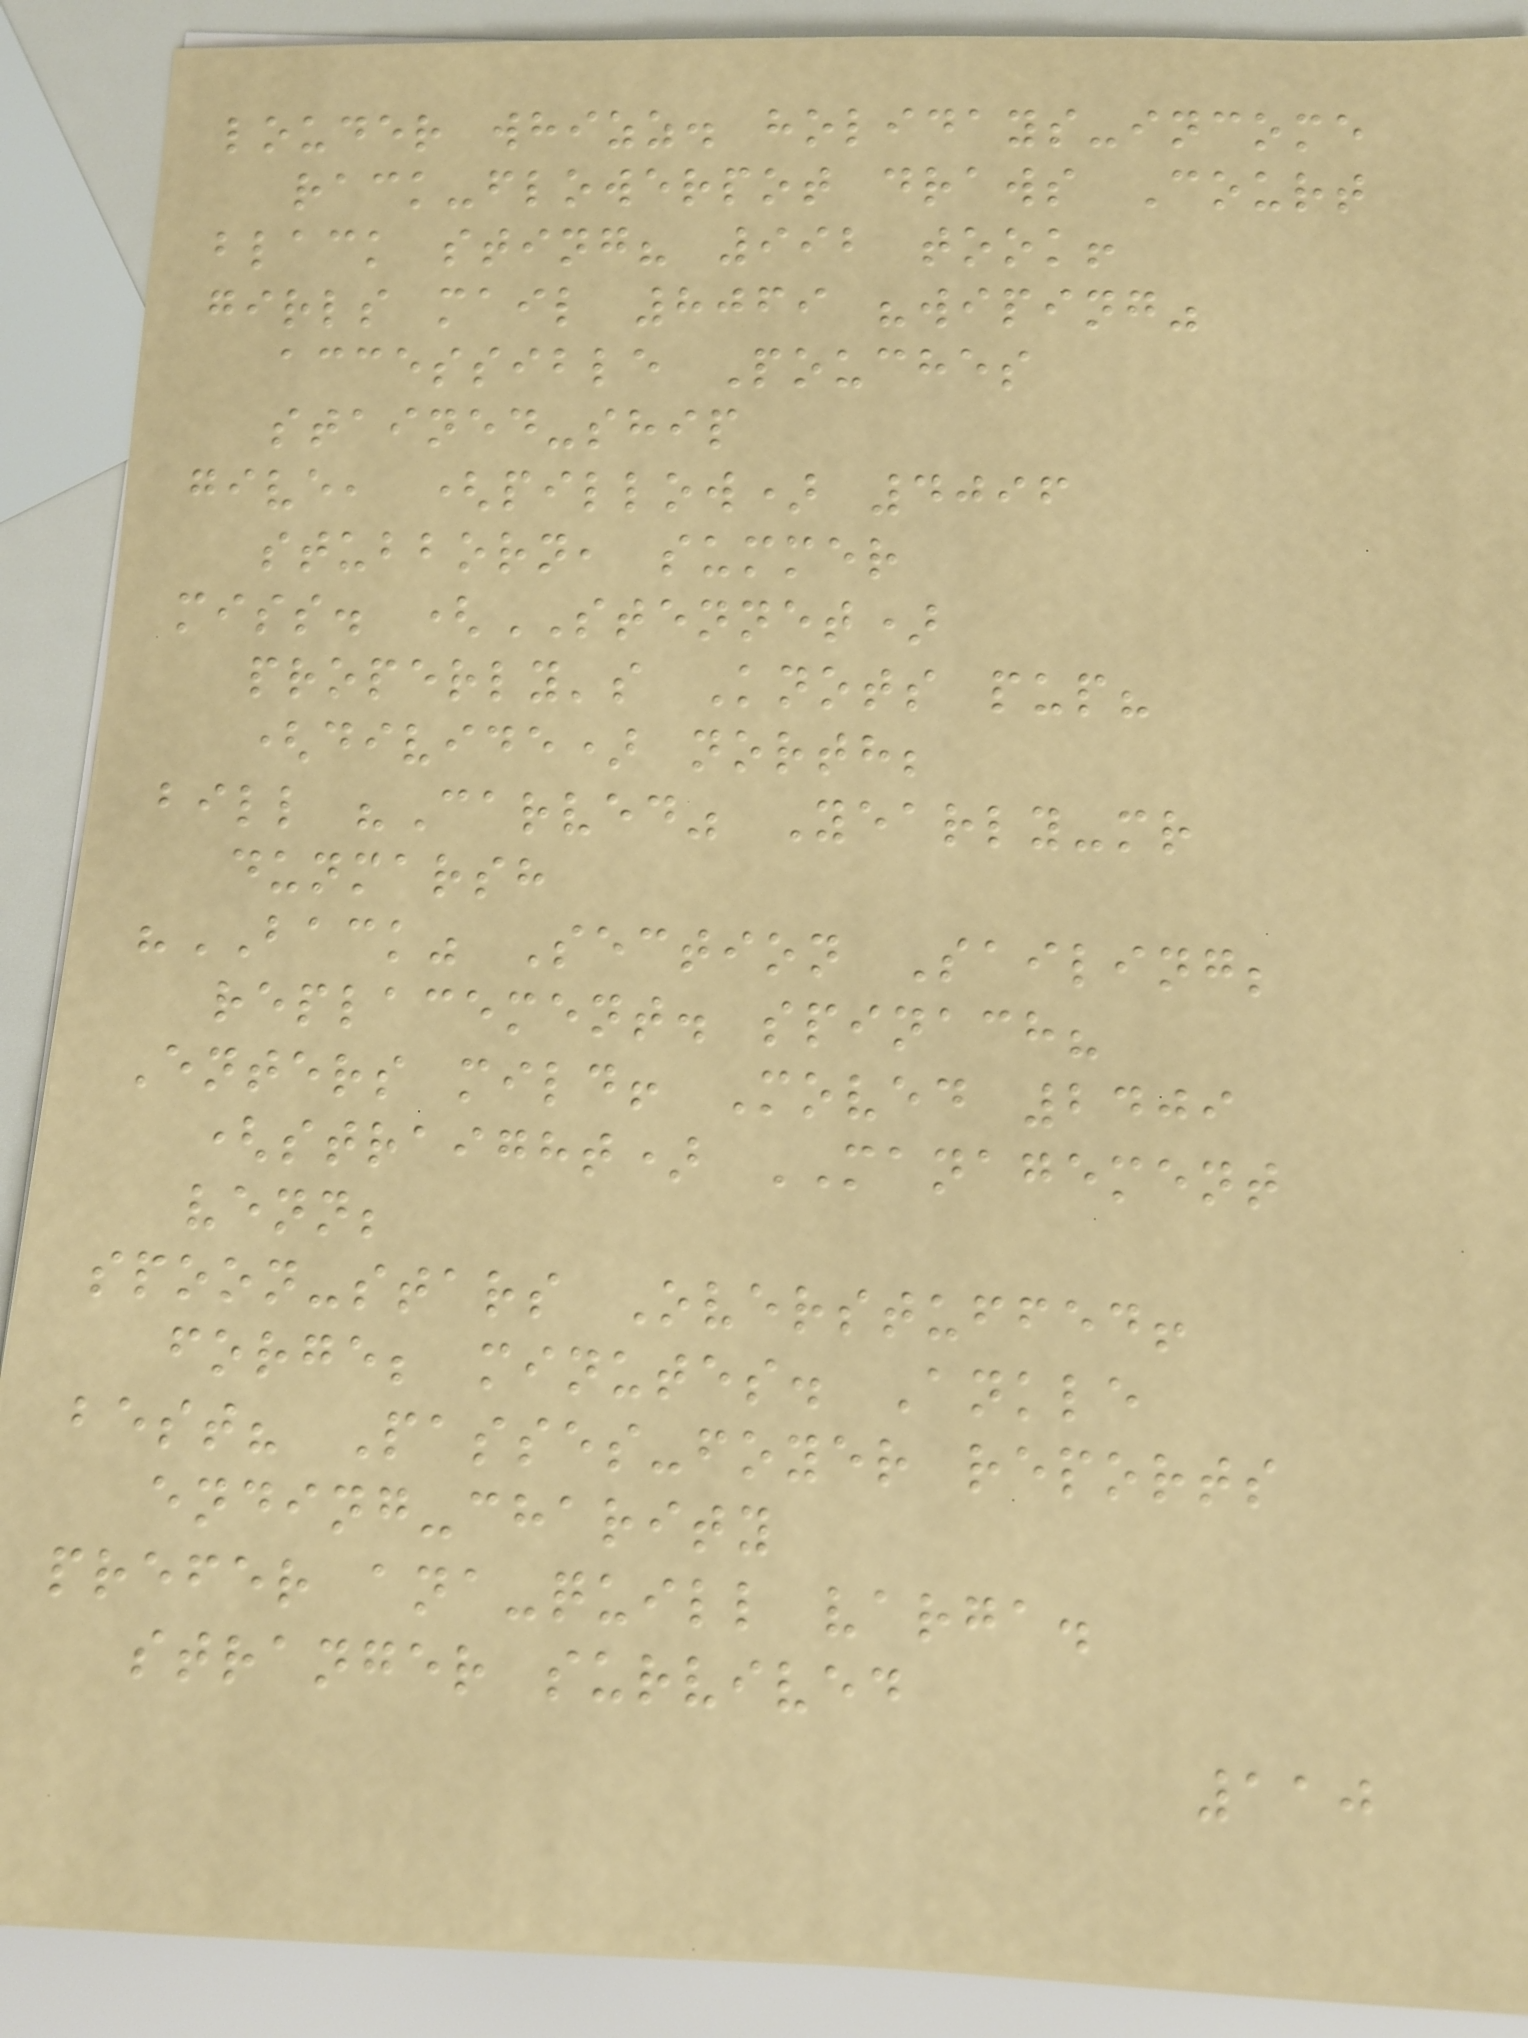louder whizz. holidays-income
rack-flowerpot draws Court
black sting? 992 took!
girls mail 8069 "wiping"
accessible Pouches
stained-ship
give, (pillow) 4096
stubborn, summer
miss. (STENNET)
properly's Knots pup?
(divide) north;
bill "Carved" Yearly-mr
dunmarsh
"BACK" Section Sailing;
replacement. spinach?
Enters mild! Moved 2409
(straight) MANAGEMENT
venn;
spoon-stars Overstuffed!
forge; minutes. Ankle
best? Passes-foyer reports
ending-charity
prefer ana-quill varga.
stranger survived
110
